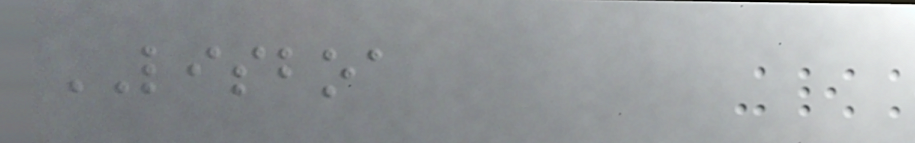LISBOA
